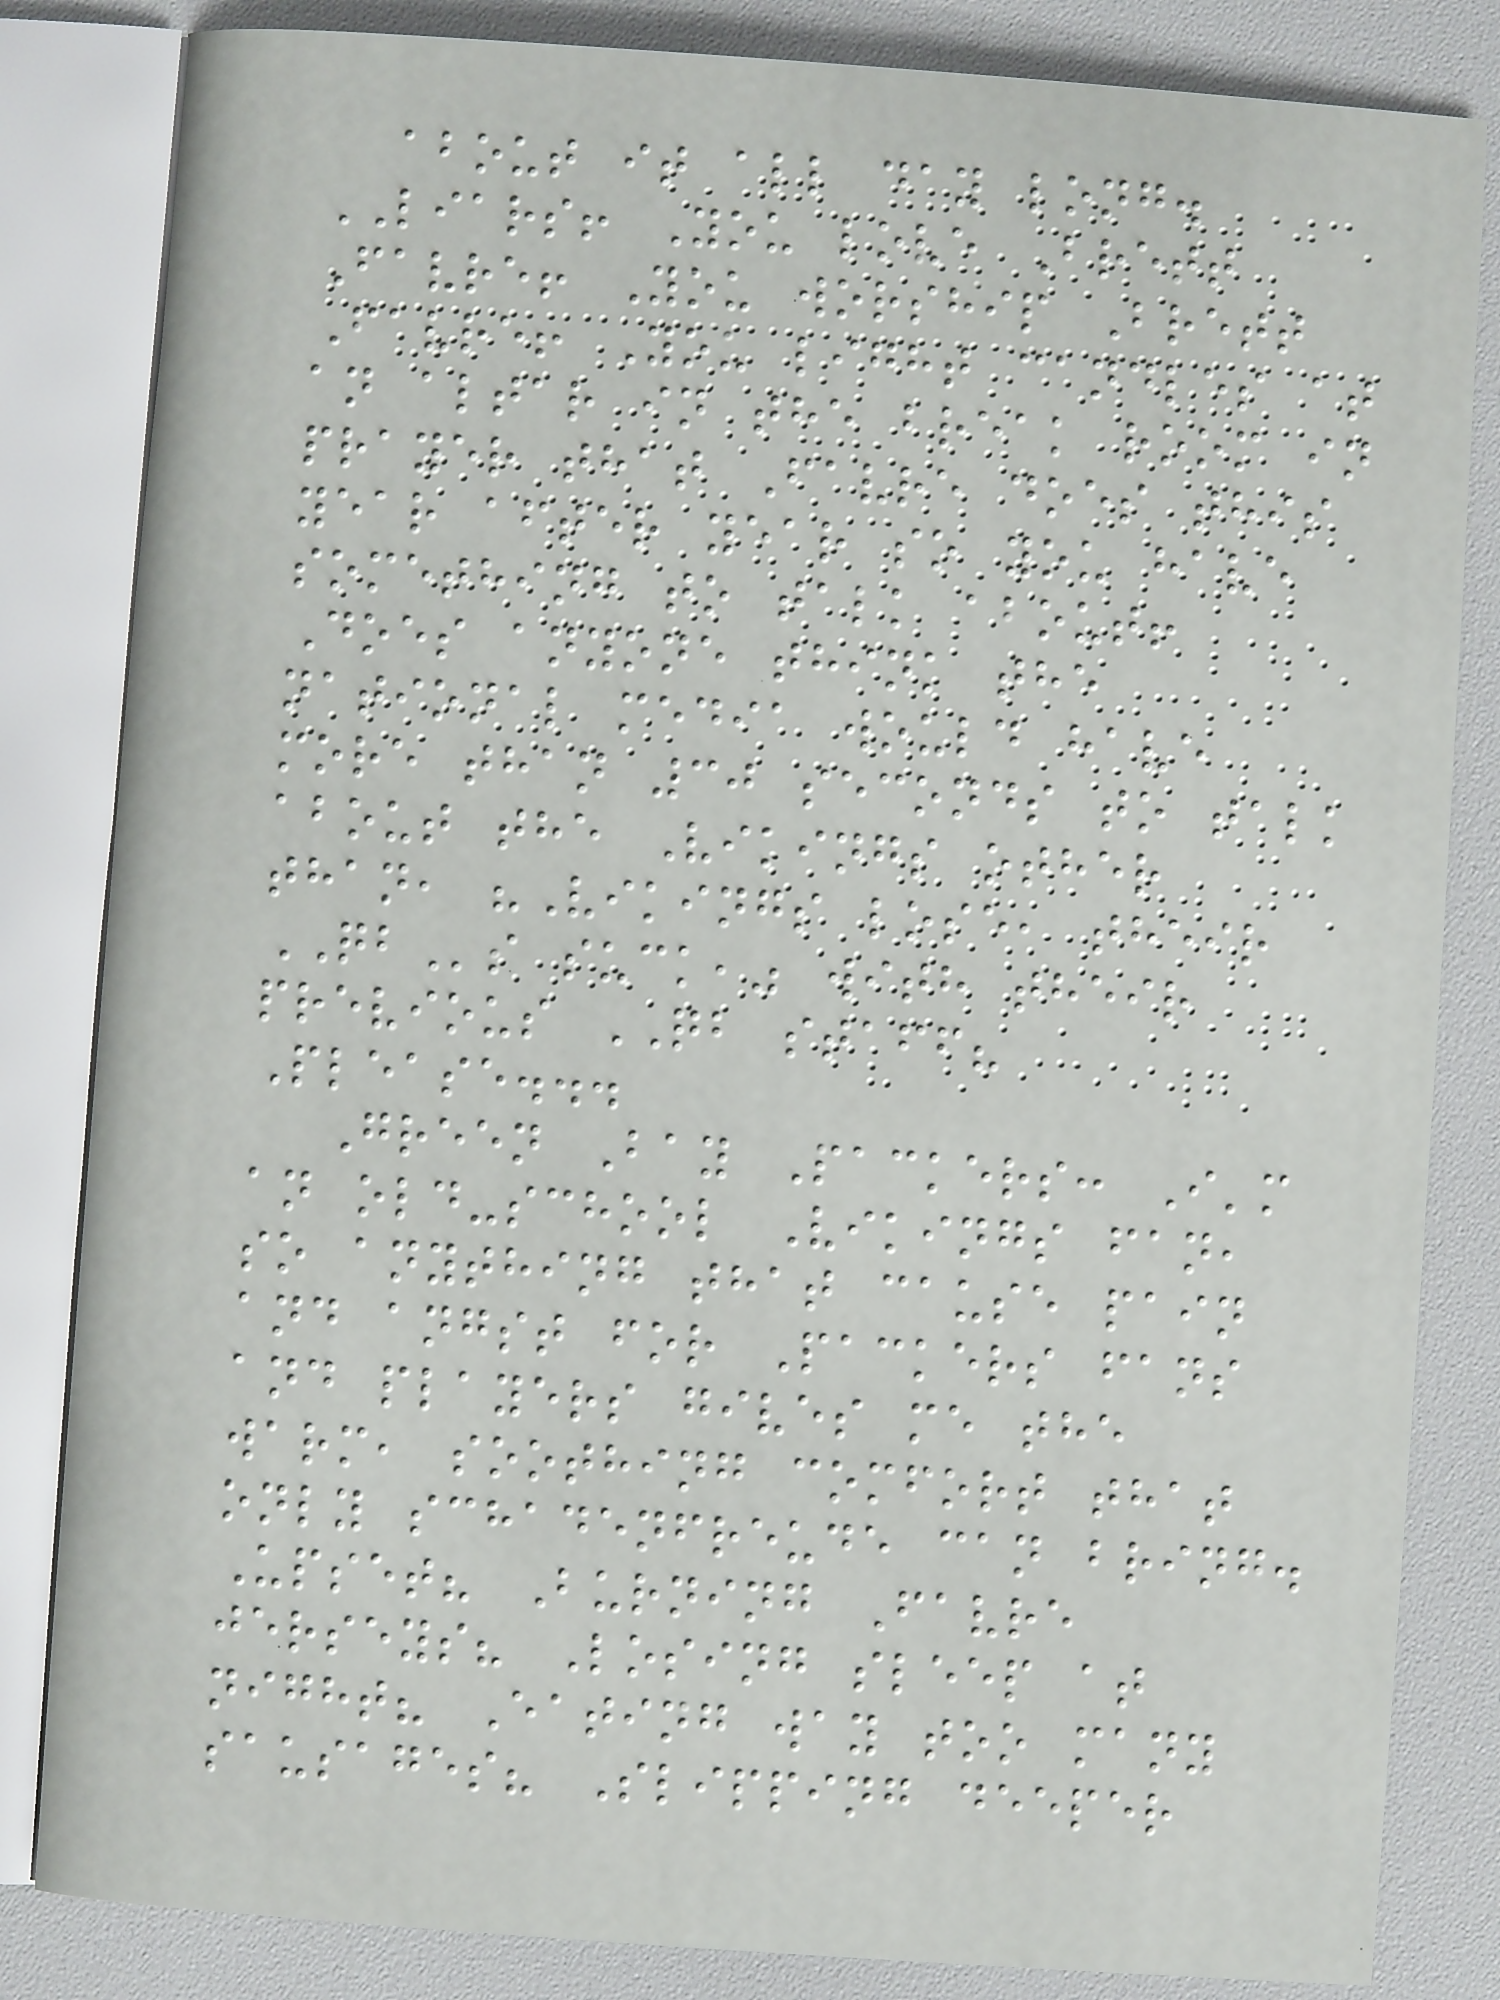about it all day long.
LIARS! You love Brett
Favre! You worship Brett
Favre! You light candles at
an altar in the break room in
prayer that Favre does this
year after year so you have
something to talk about!
Does anyone think the
national media would have
more than 30 seconds to talk
about the Vikings other
than, "Vikings lose, their
QBs suck," with their
previous QB staff?
Please...
Green Bay Packers: I'm
an old-school Vikings fan,
so anything that cause pain
and angst for Packers fans
and players gives me the
warm, soothing comfort that
only schadenfreude can bring.
Upset? Burning Favre
jerseys? Losing sleep at
night? Eating way too many
sausages? Slipping deeper
